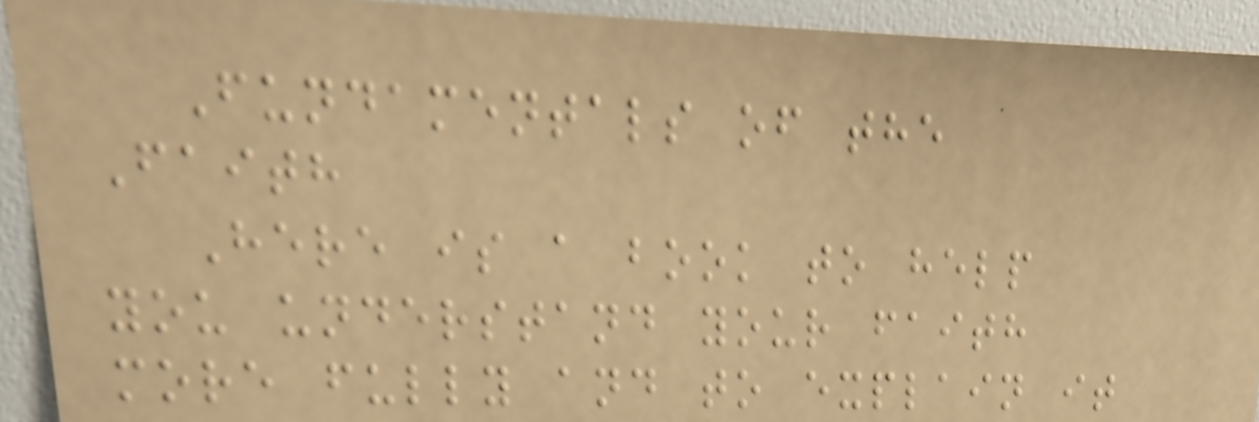Fundamentals of the
Faith
Here is a book to help
you understand your faith
more fully and to explain it
